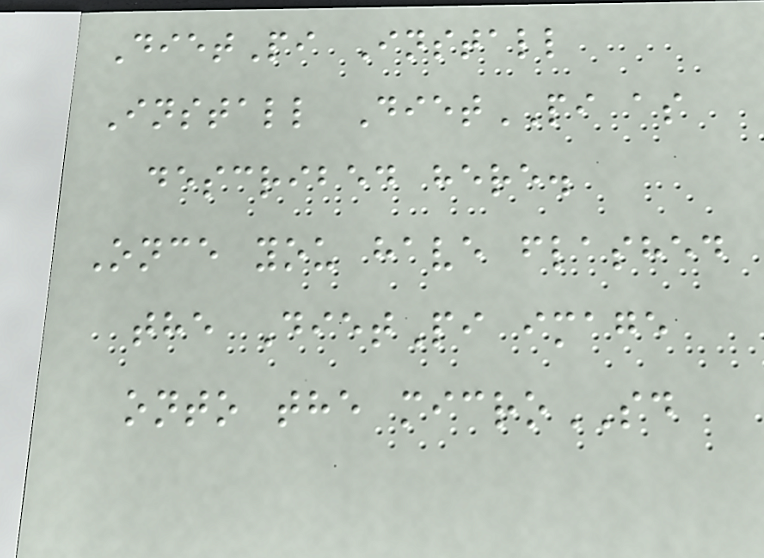DietPi Install
Install DietPI as
described here.
Once you have flashed
the DietPi image
onto the microSD
